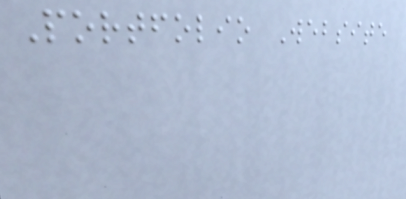Portfolio Website
